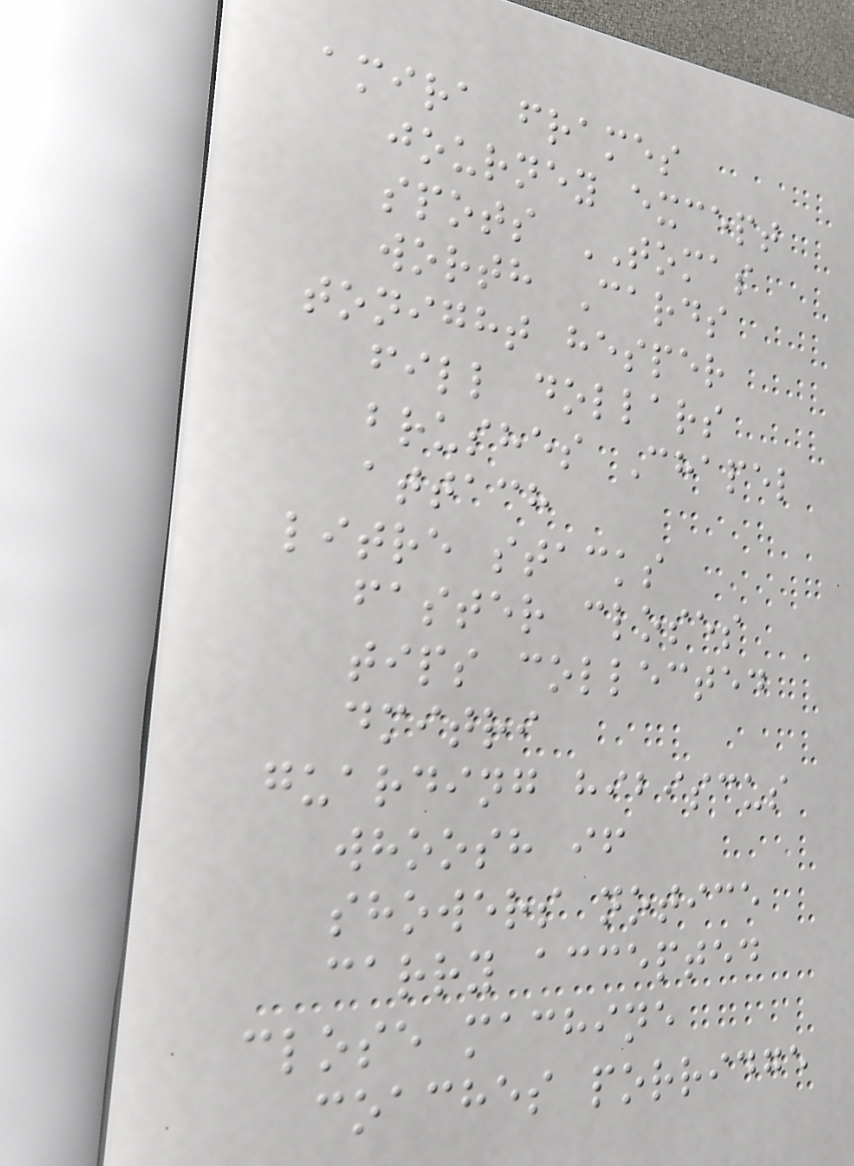amira frames
journey except
spots TOMAS
worth Cards
tonight hesper
fill dollars
brushes Chapel
attach
litre stacks
faster closes
tips collected
dmitri
guarding hibiscus
whoosh if
showers notice
carry accepted
close machine
coaches porridge
